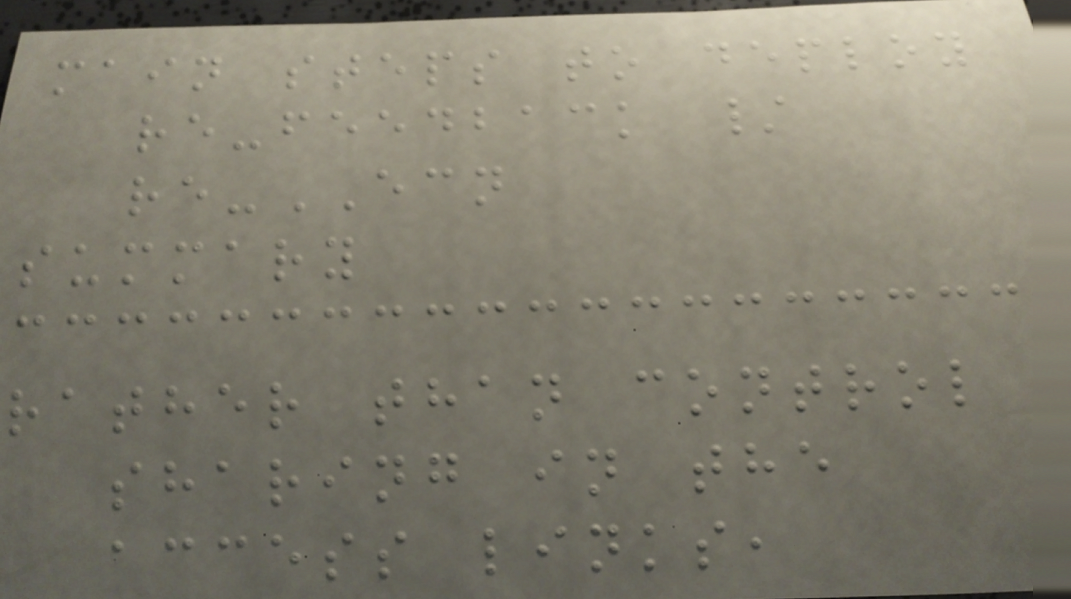main steps to deploy
re-feedback /
re-ECN
summary
rather than control
sharing in the
access links,
